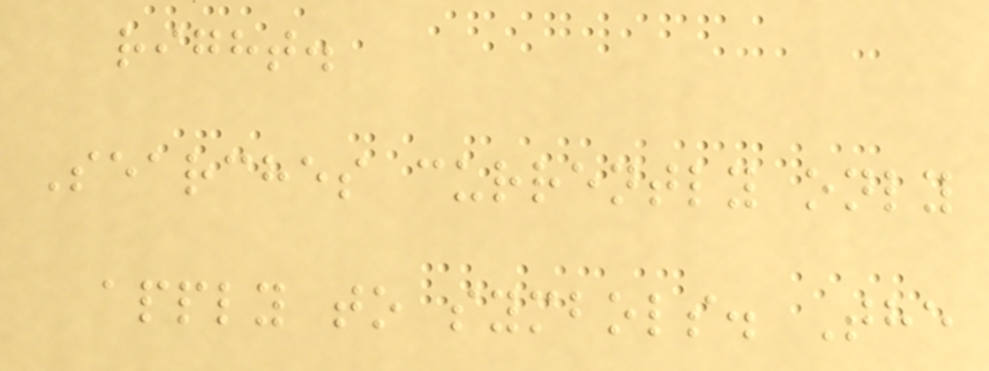right.
Searches currently only
apply to symbols. The
